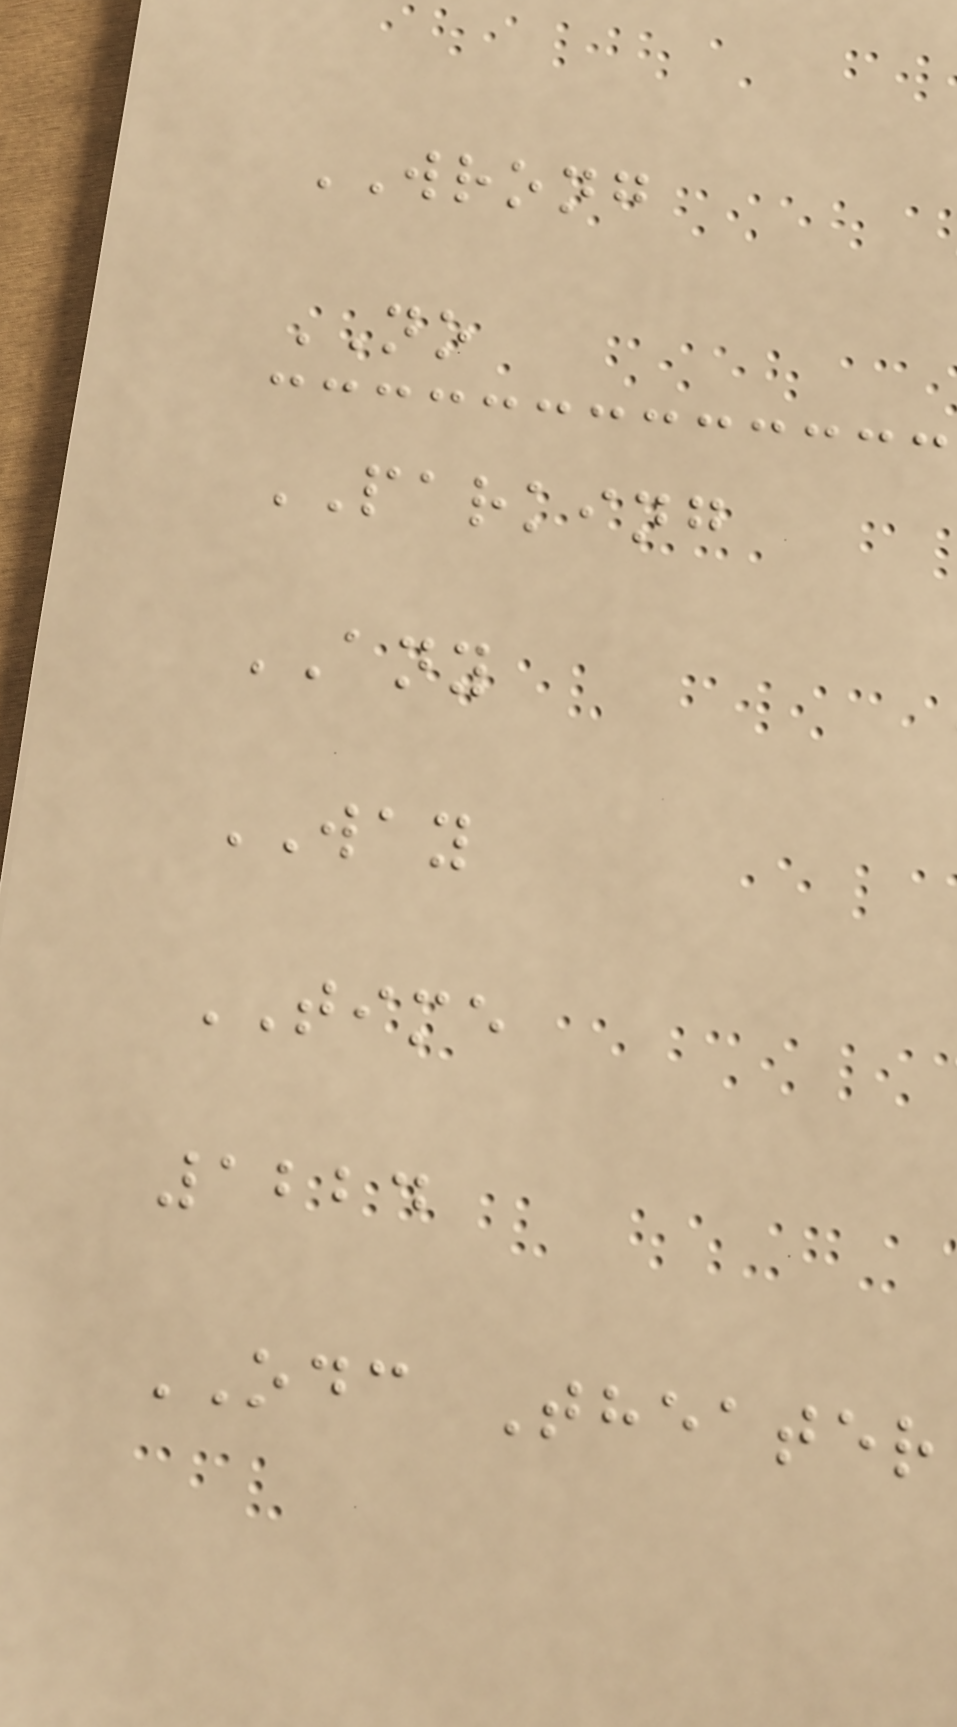WRONG
NO
PARKING
ANY
WAY
TIME
1224
ODC Theater
